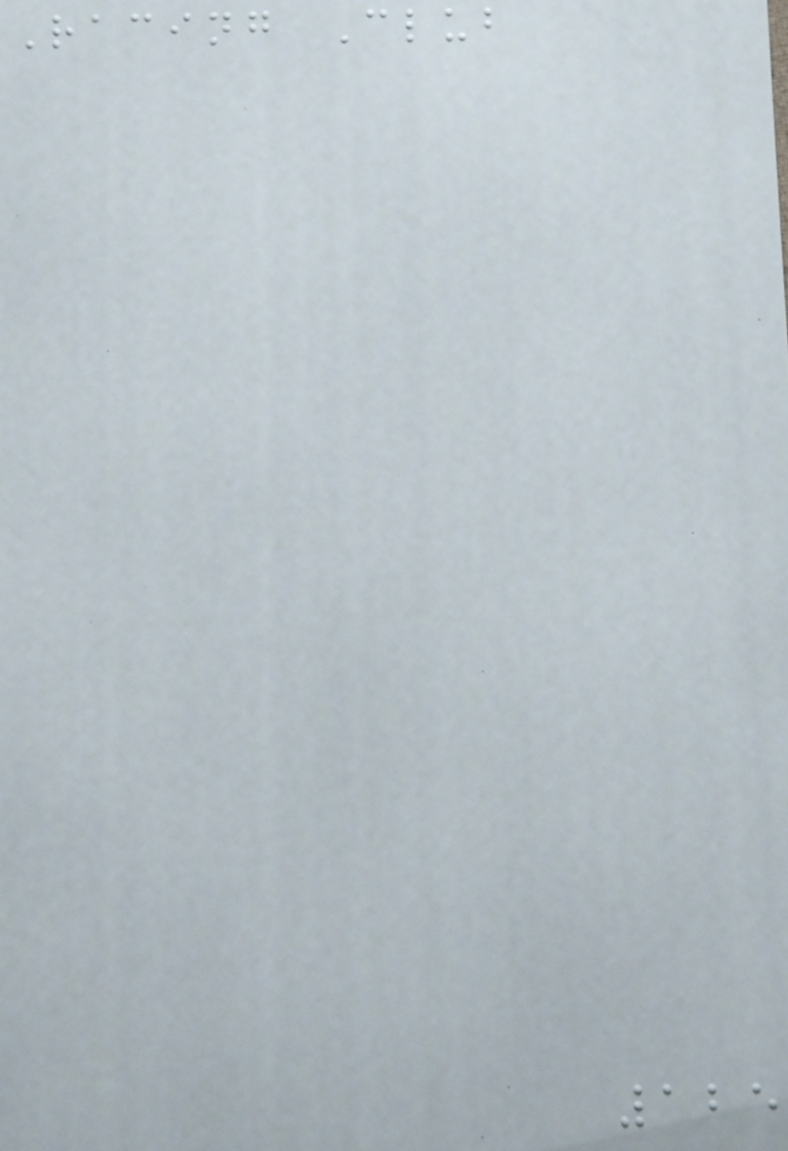Racing Club
125
